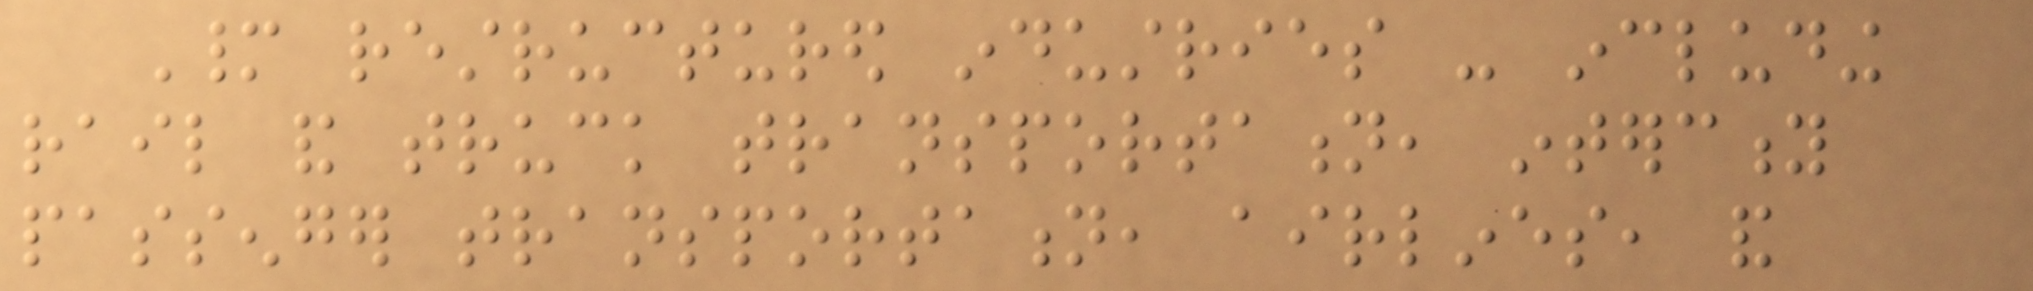Many restructured industries - including
rail and truck transportation, intercity
passenger transportation, airlines, and
